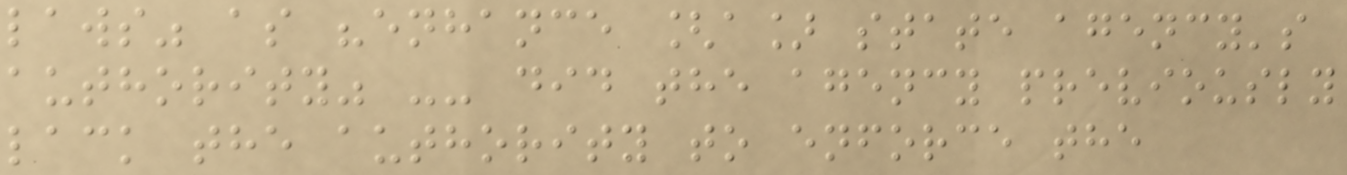laws" as "enhance [a] state agency's
authority" -- did the agency previously
lack the authority to enforce the
